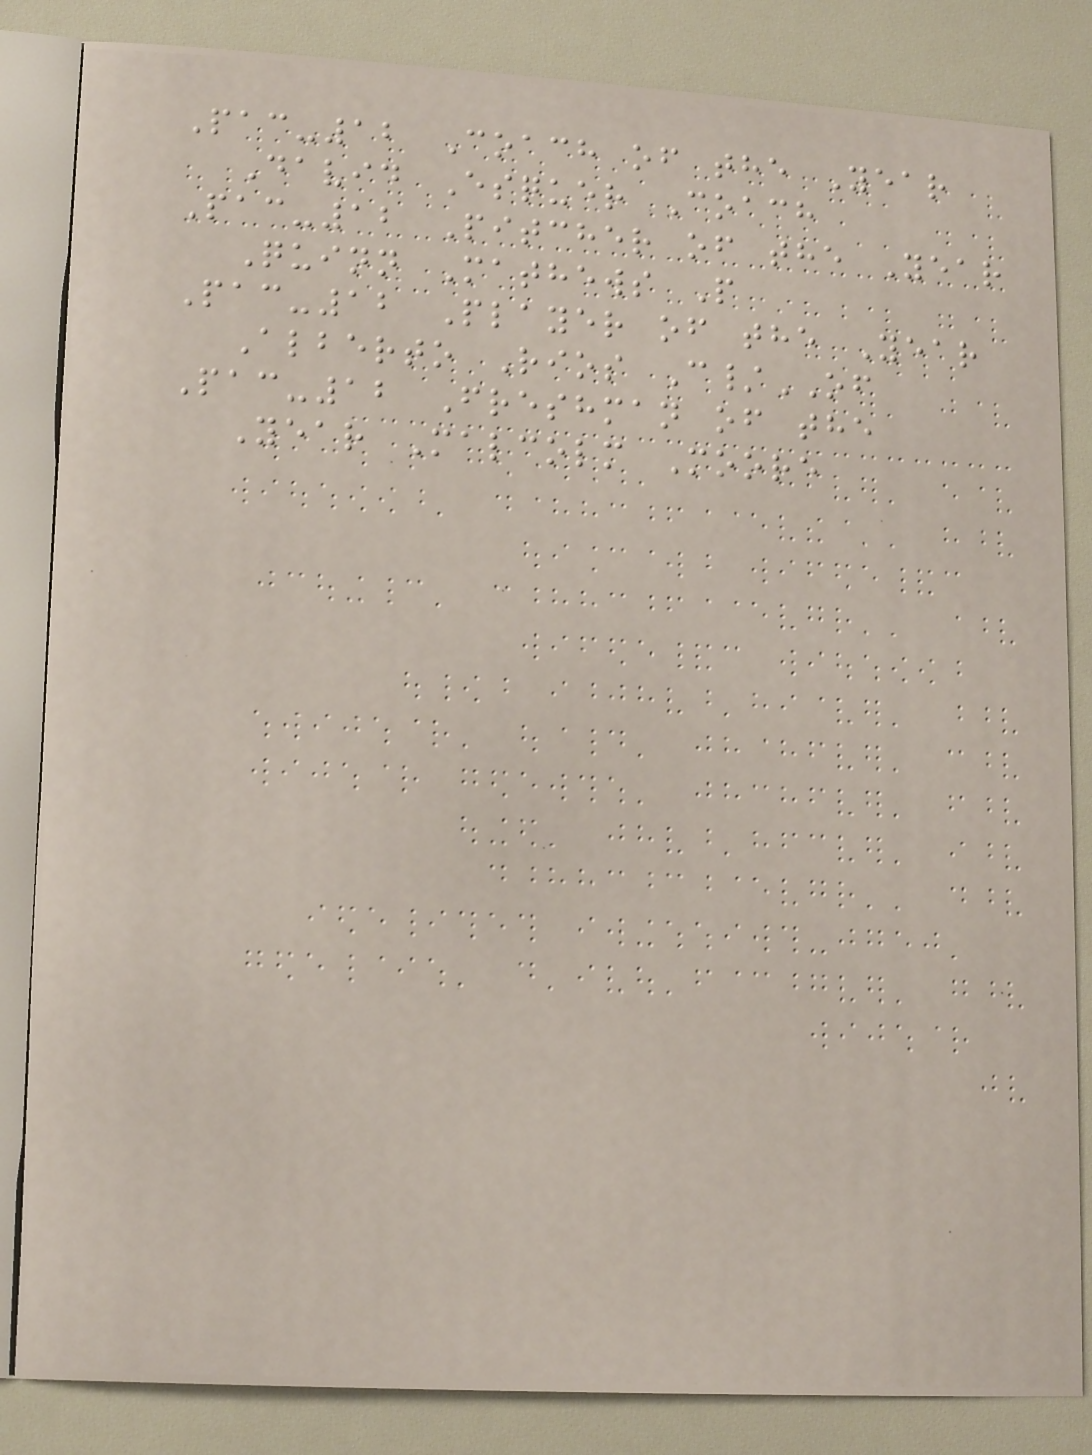Pac-12 Coach of the Year
David Esquer Coach
Pac-12 Pitcher of the Year
Quinn Mathews P
Pac-12 Player of the Year
Alberto Rios C/OF
Pac-12 Freshman of the
Year Malcolm Moore
